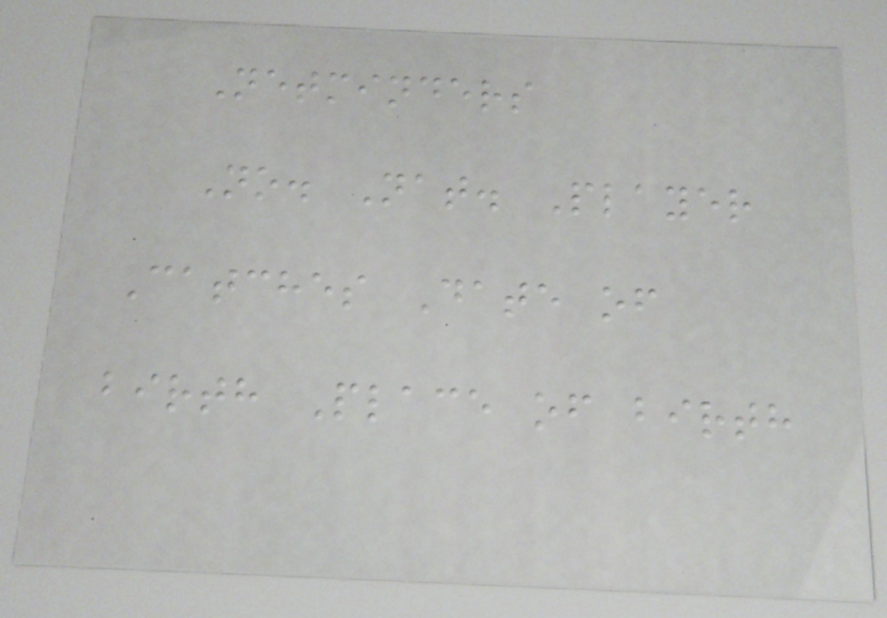Netminders
No. Nat. Player
Catches Date of
birth Place of birth
